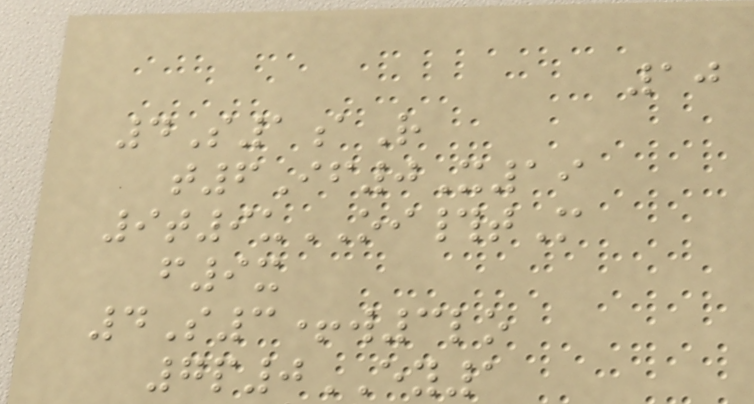10
4S1aR
t6If0X19
9t9uOI#tM
f9x
4S3+w3lo
7p0EY1
